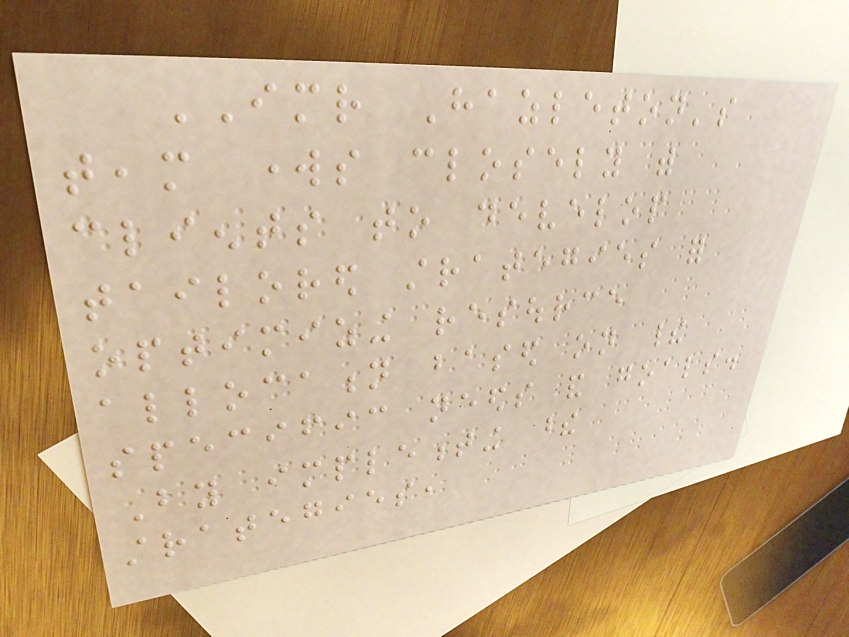IMR Hazleton's
team works closely with
clients to develop
tailored strategies for
optimizing resource
allocation based on their
specific needs and goals.
By implementing these
strategies,
